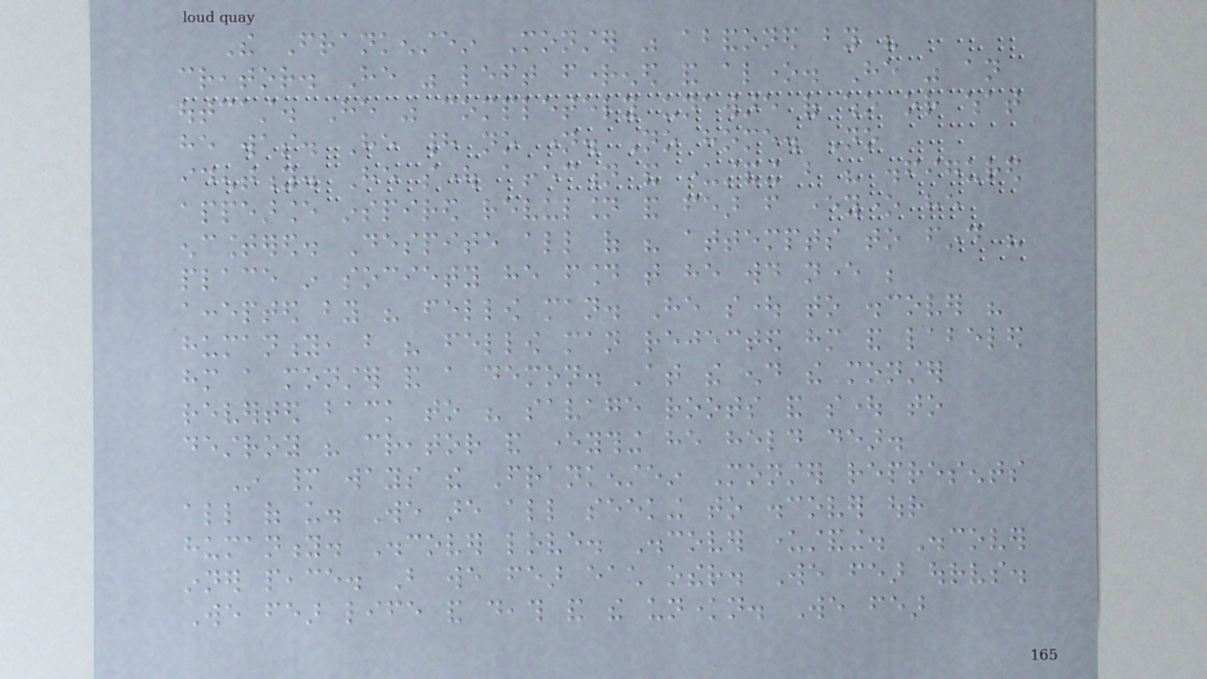The Frankenstein Monster was abandoned by his
creator. He was left frightened and alone. He was an
outcast. He was completely unaware of who or what
he was. He had no name. No home. No
identity. He sought affection and understanding but his disfigured
appearance inspired revulsion and fear from everyone he
encountered. Despite all of his attempts to find his
place in society he found that he would never be
accepted by his fellow man. He sought to discover his
humanity, but his fellow man rejected him and labeled
him a monster and a demon. At the end the monster
reverted back to his savage roots and sought to
destroy his creator and everything he held dear.
In many ways the Frankenstein Monster represents
all of us. We are all seeking to discover our
humanity. Discover love. Discover understanding. Discover
inner peace. But we fear each other. We fear ourselves.
We fear life and death and the unknown. We fear
